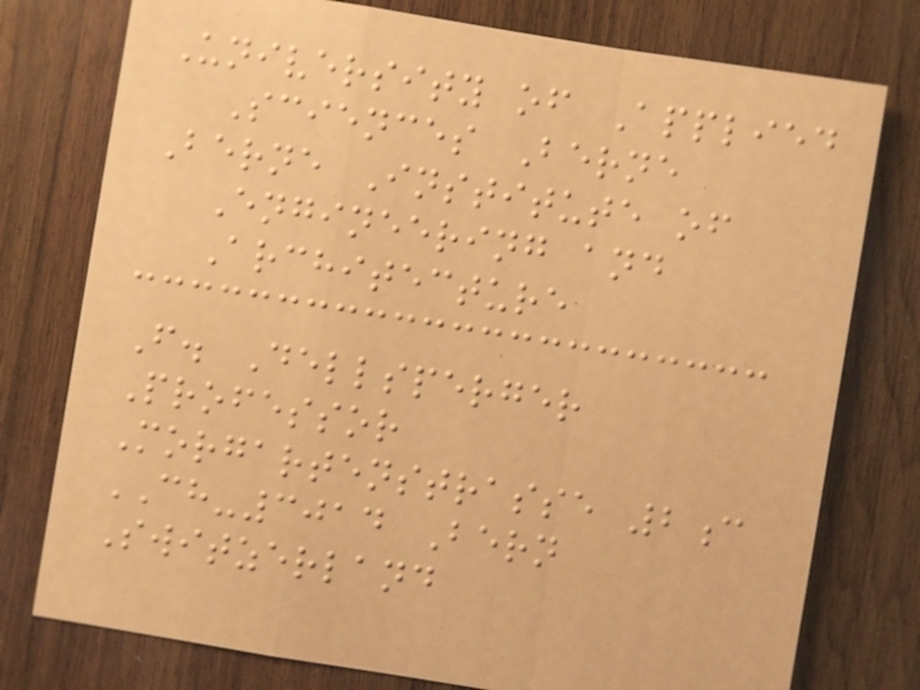University of Applied
Sciences Berne
Berne Institute of
Engineering and
Architecture
F. Dellsperger
Professor
Morgartenstrasse 2c
CH-3014 Bern
Switzerland
